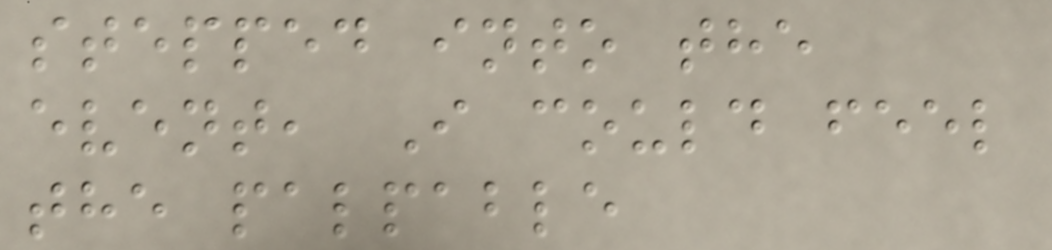stepped into the
event, I could feel
the palpable
